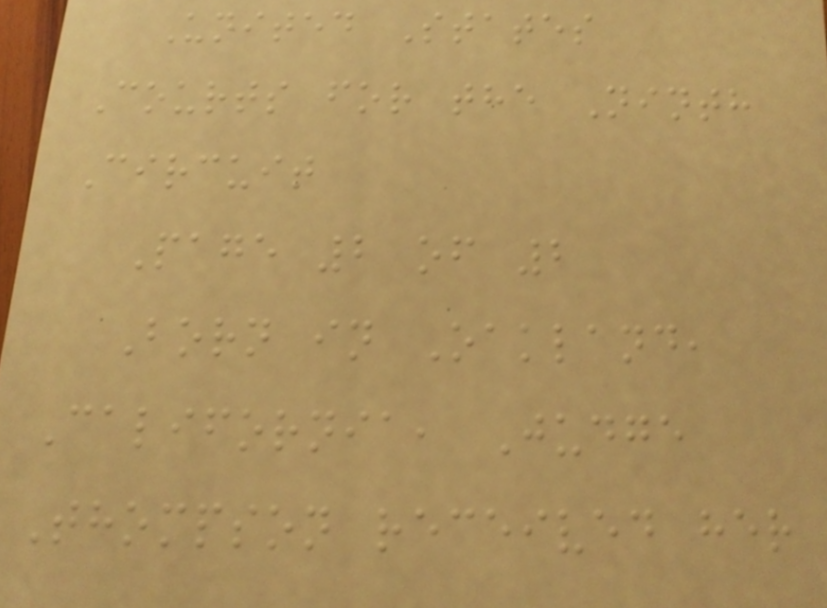United States
Courts for the Ninth
Circuit
Page 2 of 2
Born in Oakland,
California, Judge
Thompson received her
